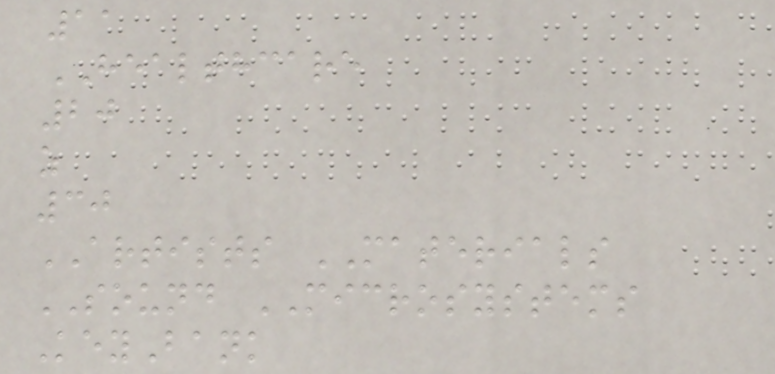11
HEALTHCARE
20
z
30
ARTISTS MATERIALS
SOUND MICROSYSTEMS
KeyBank
